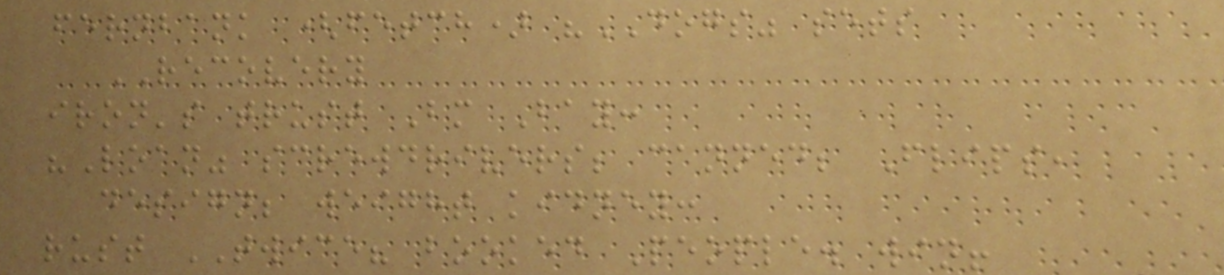fernbank (fetch) "DOGS" sets
RECOVERY
iron's trust Bm Bay:
"Loan" screwdrivers; canned; Flips,
design; weight kidney:
rust TWICE? booked People. win!
